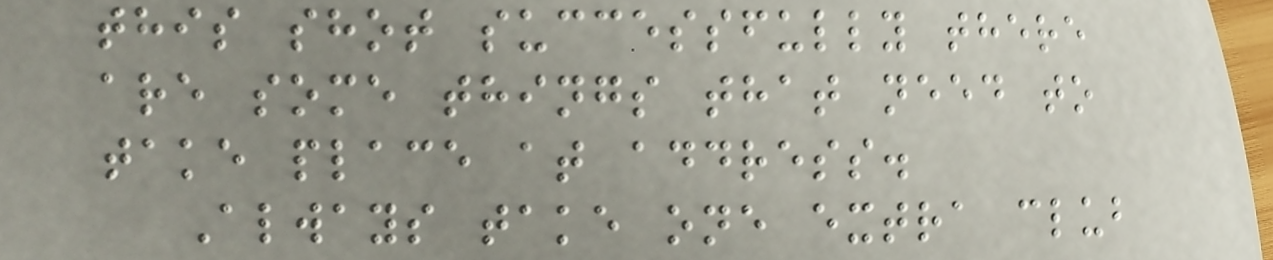this shot successfully there
are some things that need to
take place at address.
Always take one extra club
